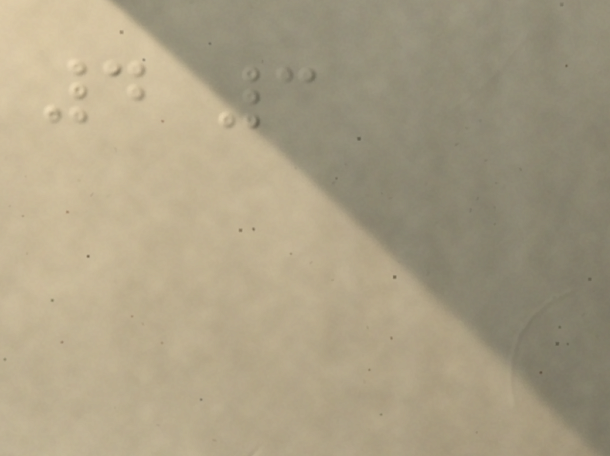4 3
